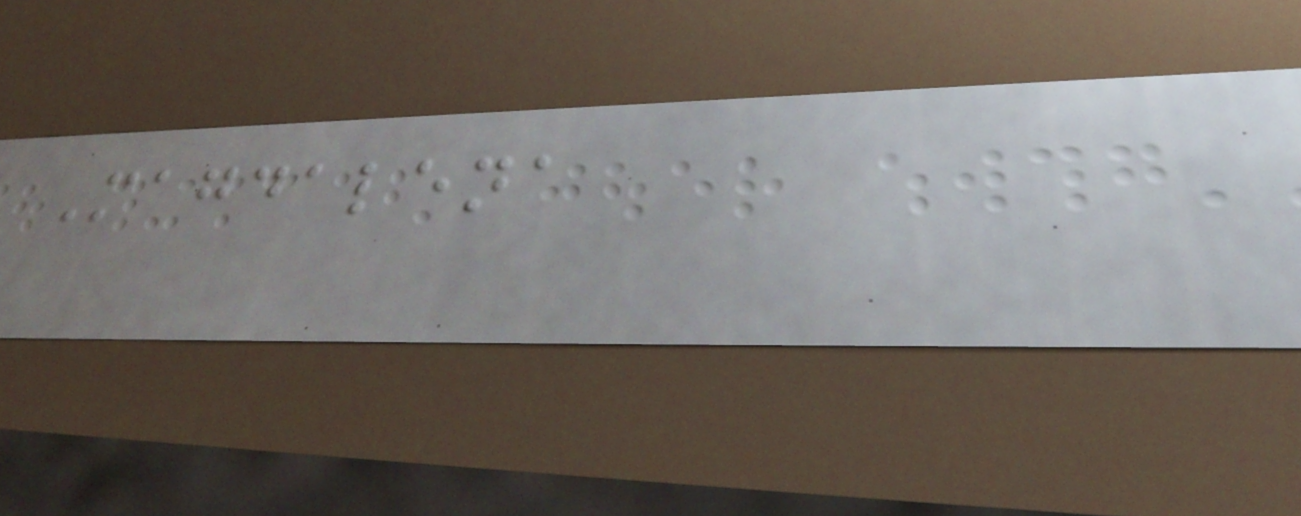Magdalena
